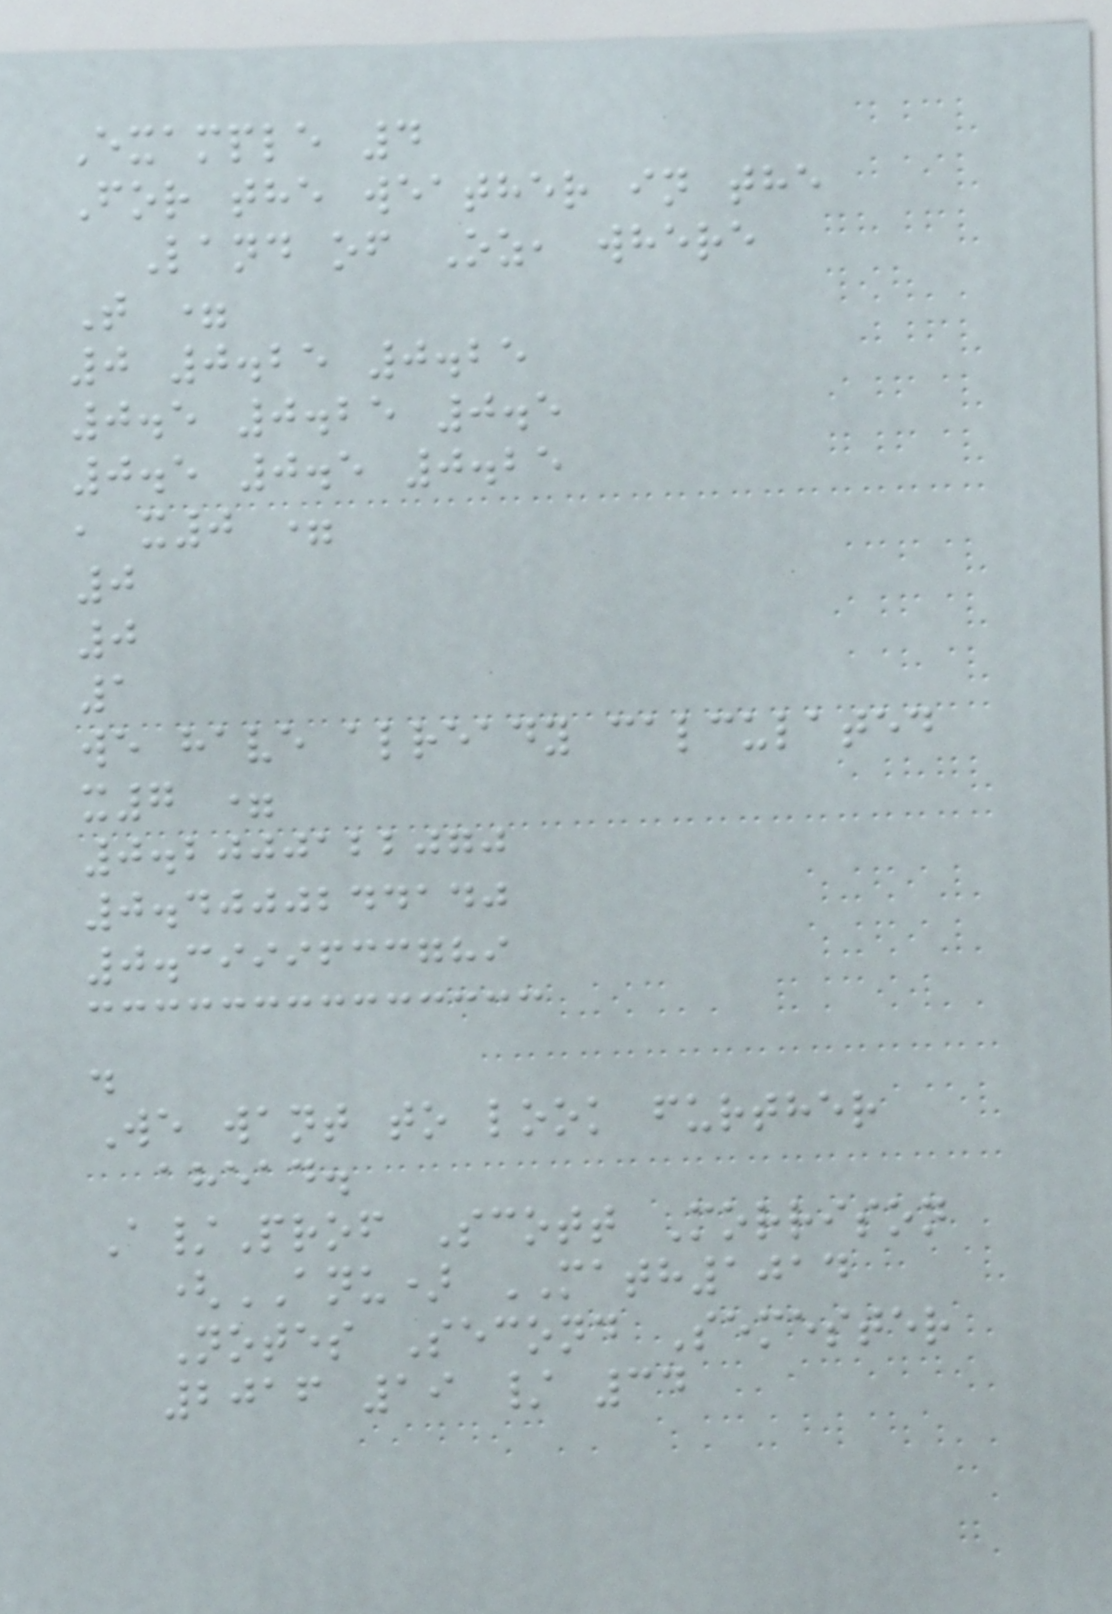Example 4
For the weather in the
Land of Oz, where
T =
0 0.25 0.25
0.5 0.25 0.5
0.5 0.5 0.25
, x0 =
0
0
1
we have already calculated
x7 =
0.2000122070
0.4000244140
0.3999633789
.
We want to look further
ahead.
A/Prof Scott Morrison
(ANU) MATH1014
Notes Second Semester
2016 19 / 34
